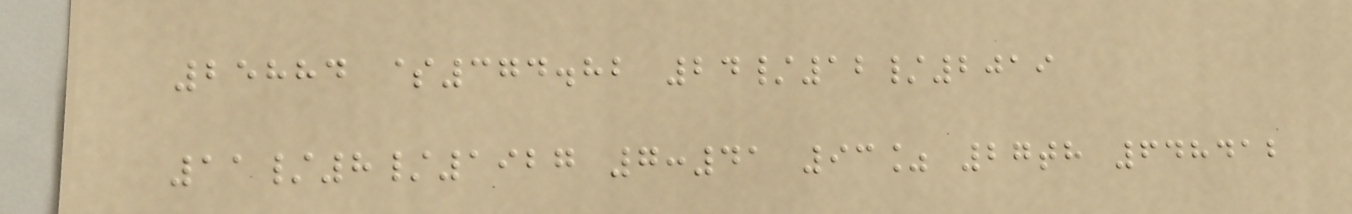25884 $374.82 24/12/2019
11/8/1927 7:41 93% 27th 648412
